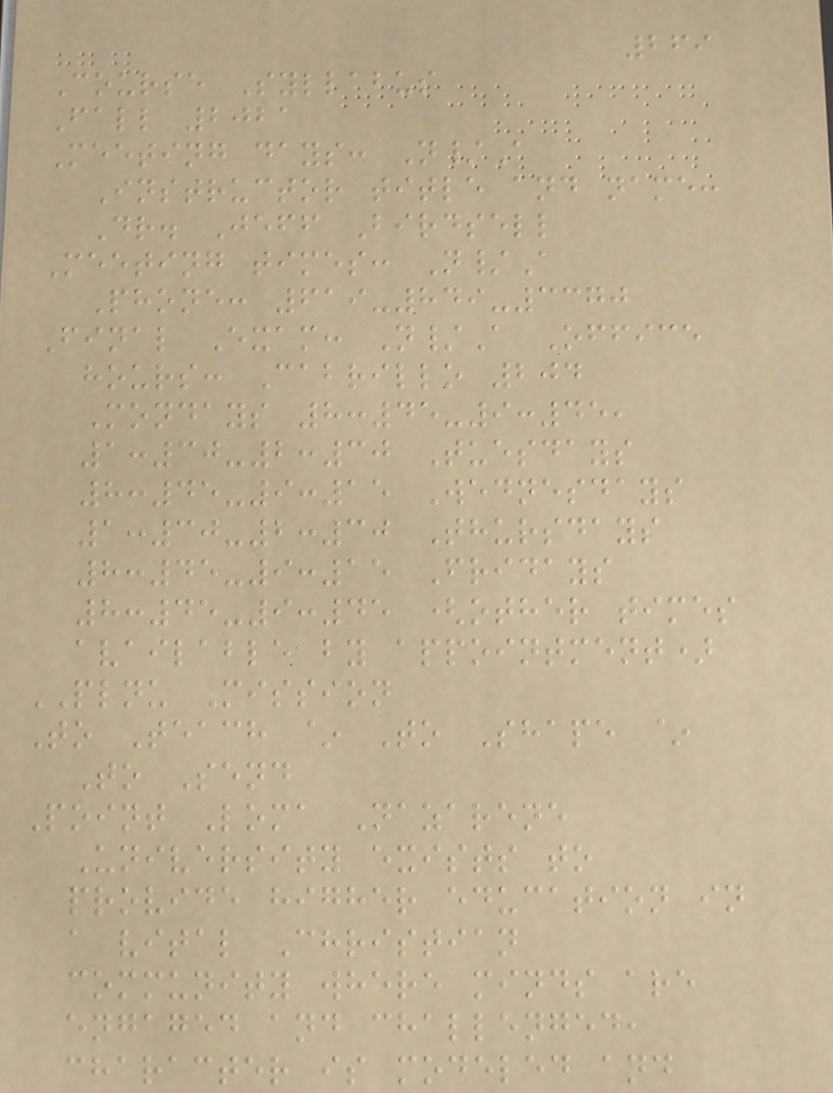269
Course Syllabus
Fall 2021
Meeting days: N/A
Instructor title and name:
Dr. Jeff Birdsell
Meeting times: N/A
Phone: 619-849-3370
Final Exam: N/A Office
hours: Cabrillo 204
Mondays 8:45-9:45,
1:30-2:30 Tuesdays
8:45-9:15 Wednesdays
1:30-2:30 Thursdays
8:45-9:15 Fridays
8:45-9:45 (other times
available by appointment)
PLNU Mission
To Teach ~ To Shape ~
To Send
Point Loma Nazarene
University exists to
provide higher education in
a vital Christian
community where minds are
engaged and challenged,
character is modeled and
